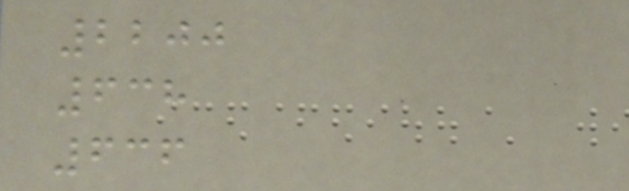2200
638
636
